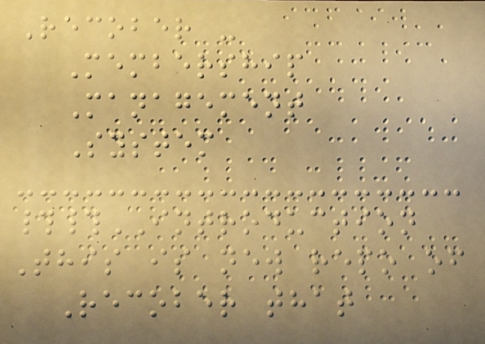Recober -
Membership
Management
System
##INTRODUCTION
This is new repo of
Recober that
